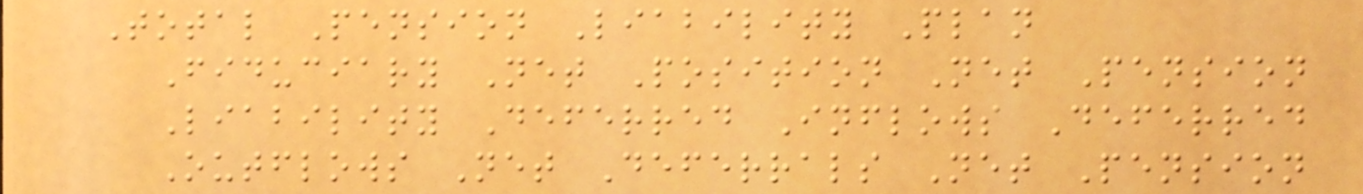Total Pension Liability Plan
Fiduciary Net Position Net Pension
Liability Deferred Inflows Deferred
Outflows Net Deferrals Net Pension
